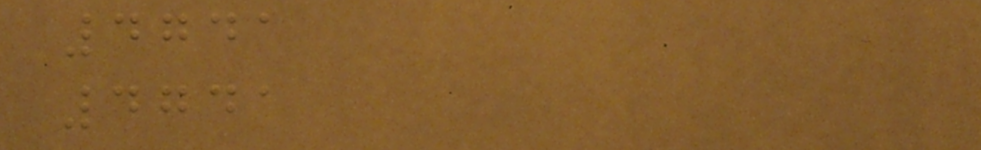4741
4741
